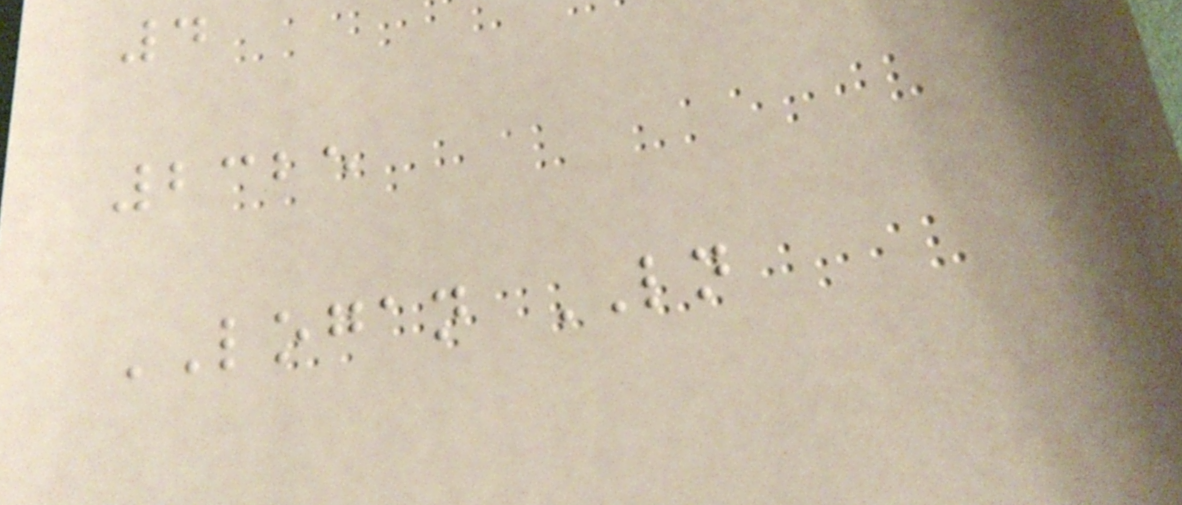4
2325
LOGAN LN
